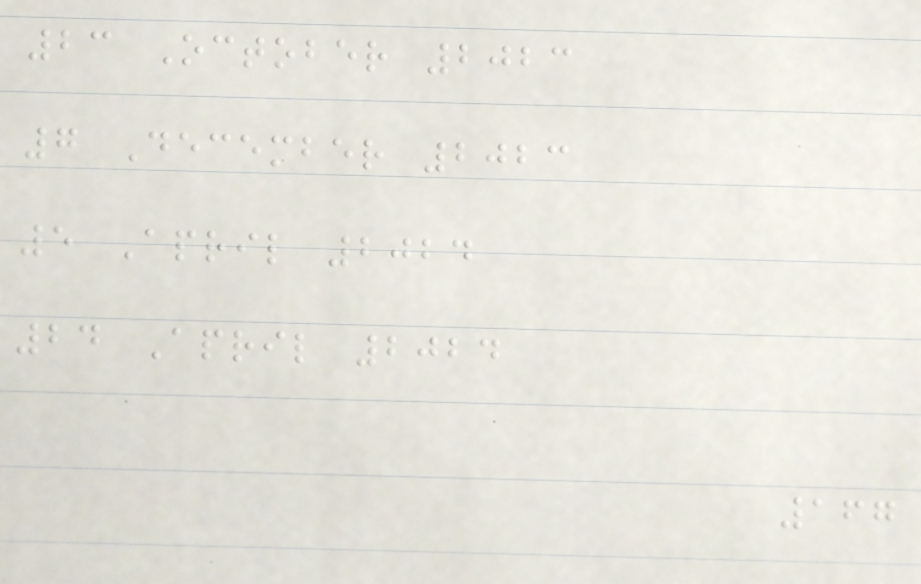23 October 2023
7 December 2023
5 April 2024
24 April 2024
167
